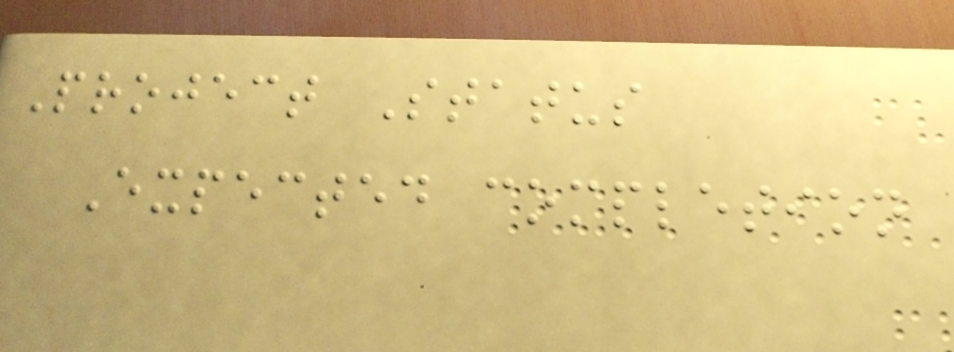Project Status
Expected completion
